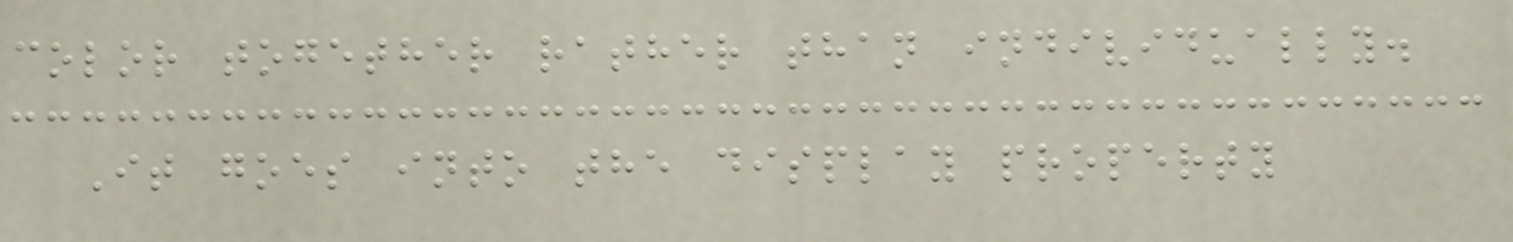color together rather than individually.
It goes into the display property
